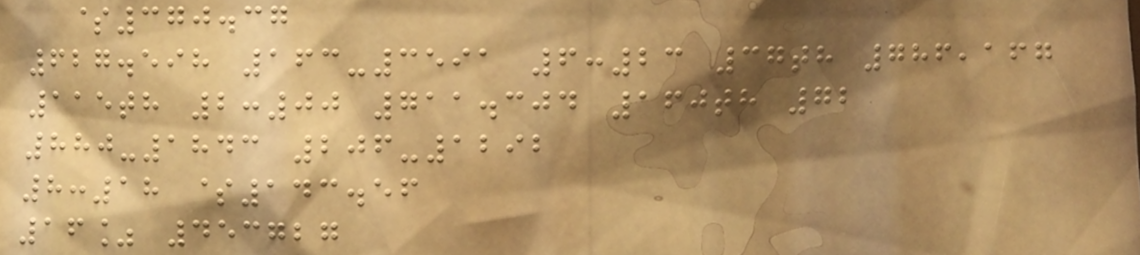$370.37
627.598 163-3591 6:23 37th 786,167
115th 2:00 711.304 160th 72
880-1843 206-1292
8:18 $143.56
16% 453727
